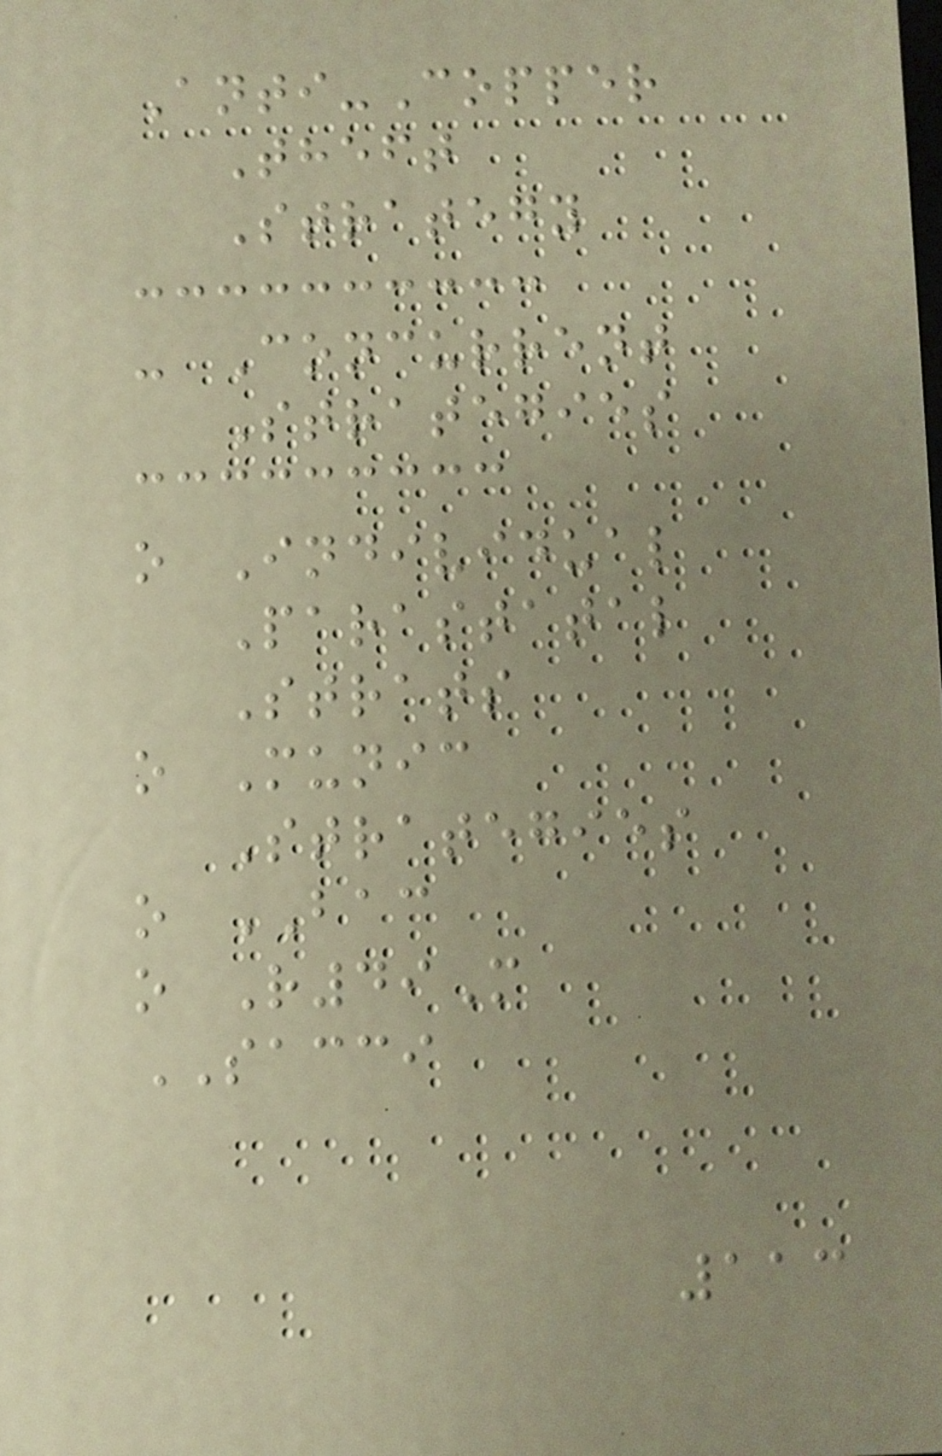Anti-Copper
Theft
Strategy
- Concurrent
Strategies
o Individual
Parastatal
Strats
o Munic
Strategies
o BAC
o R49M
SACCI
113
